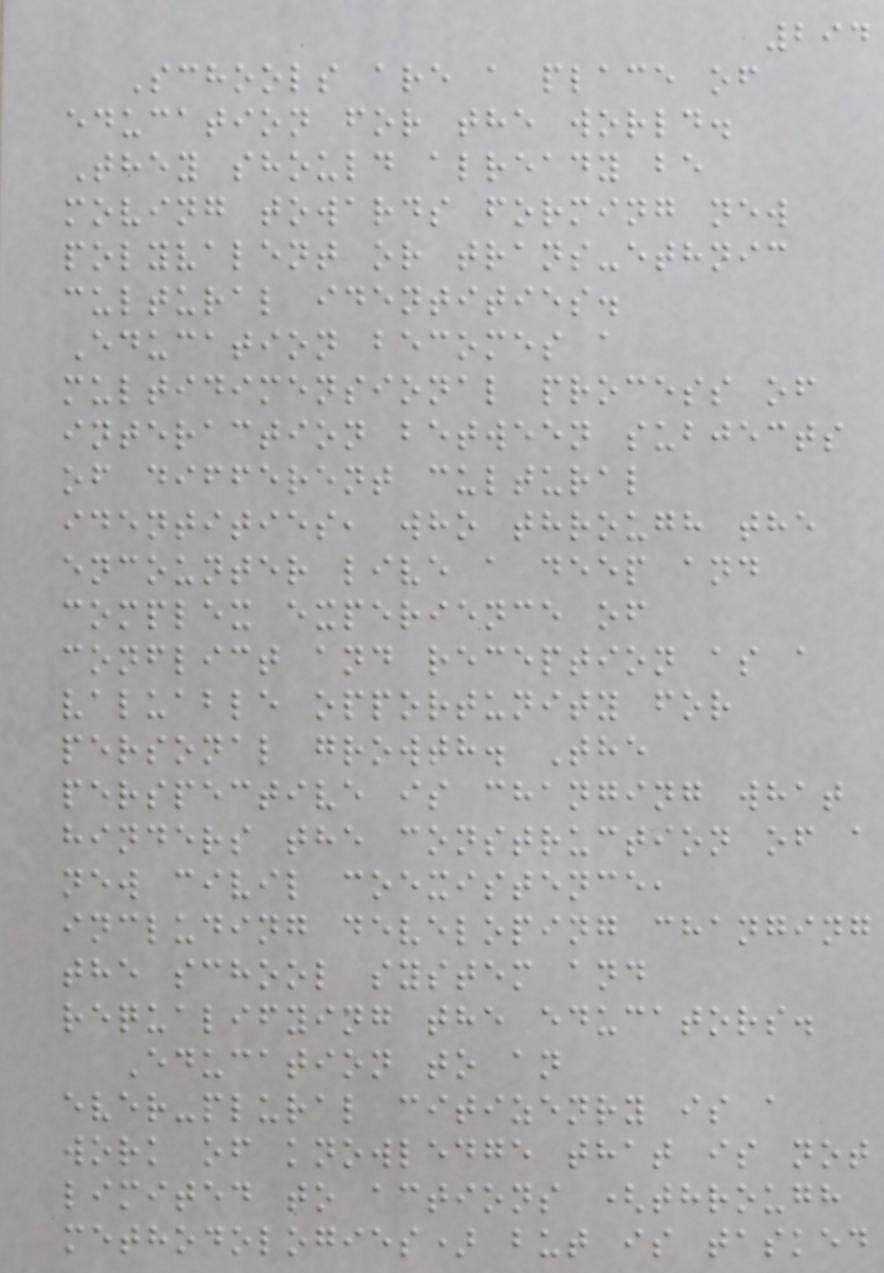294
Schools are a place of
education for the world.
They should already be
moving towards forming new
polyvalent or trans-ethnic
cultural identities.
Education becomes a
multidimensional process of
interaction between subjects
of different cultural
identities, who through the
encounter live a deep and
complex experience of
conflict and reception as a
valuable opportunity for
personal growth. The
perspective is changing what
hinders the construction of a
new civil coexistence,
including developing changing
the school system and
requalifying the educators.
Education to an
ever-plural citizenry is a
work of knowledge that is not
limited to actions (through
methodologies) but is tasked
